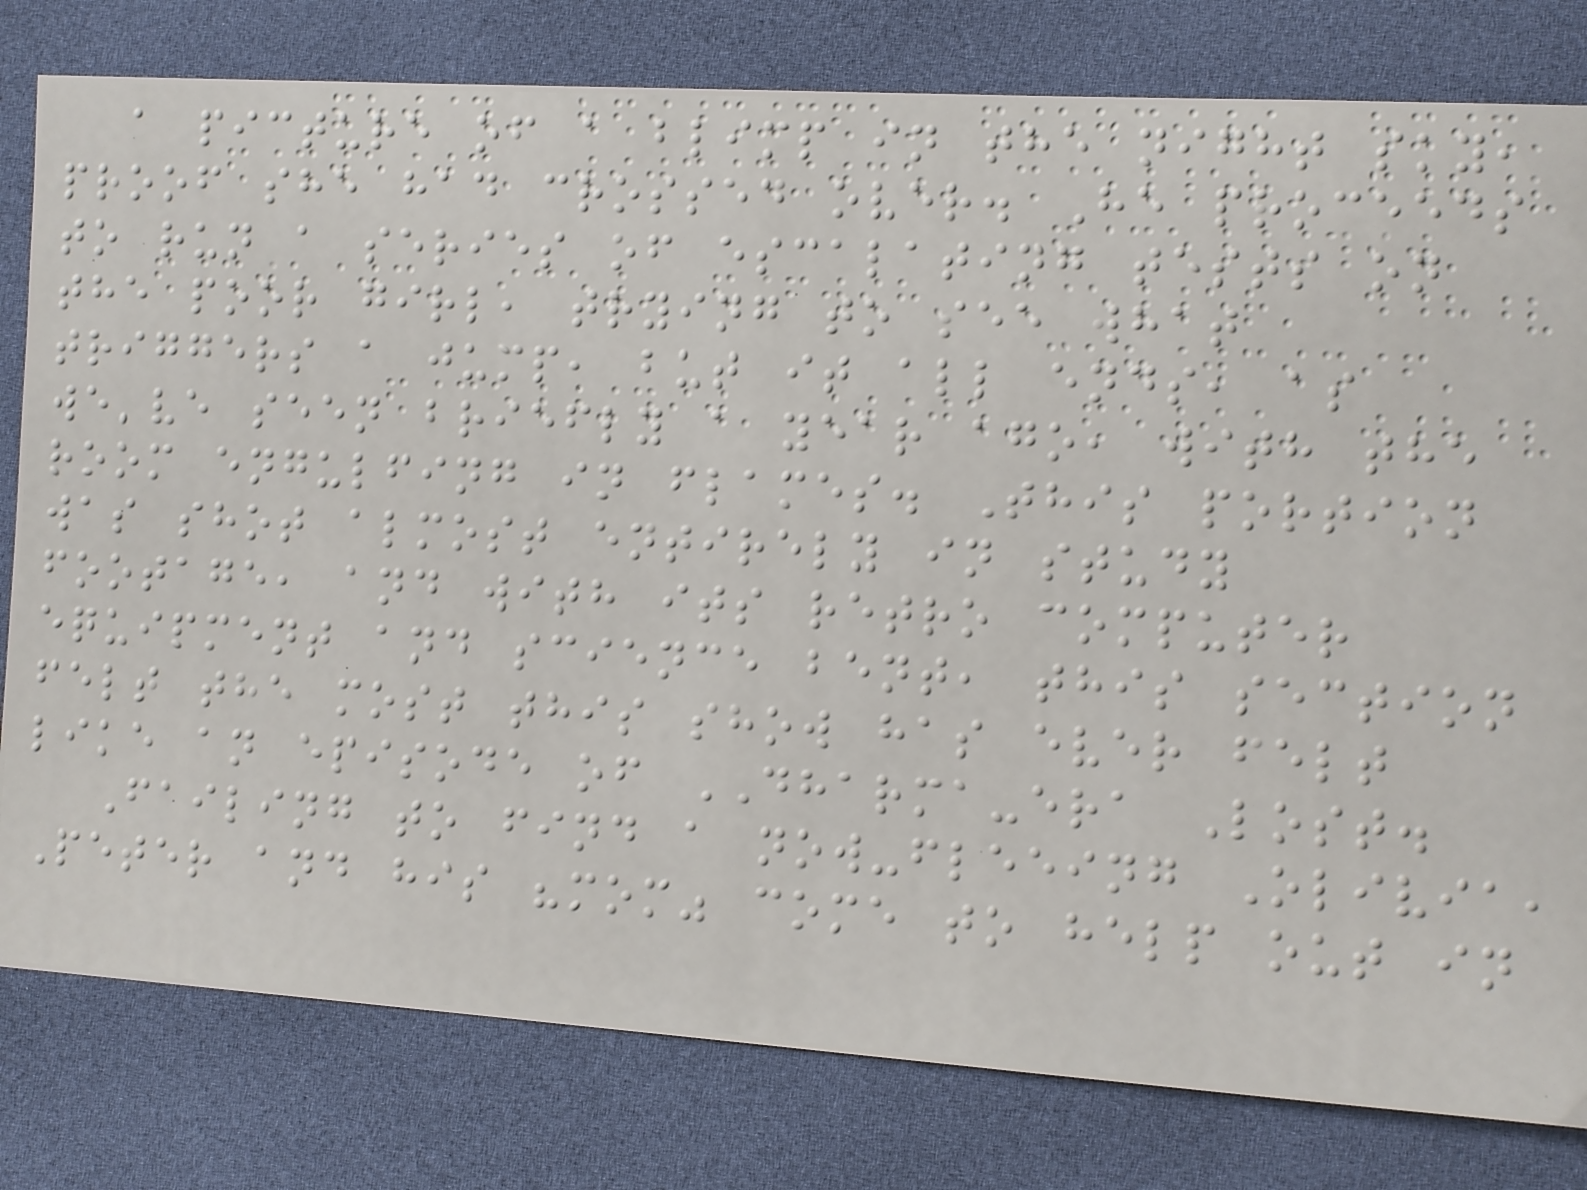a picture of a blimp in the night sky,
proof she had crossed over. He proceeds
to run a series of escalating tests on
the poor girl, trying to see what
triggers a jump, but it all ends, as
we've seen briefly a year ago, with the
room engulfing in flames. This portion
was shot almost entirely in study
footage, and with its retro computer
equipment and science bent, this section
felt the most this show has ever felt
like an episode of DHARMA-era Lost.
Failing to find a now-fleeing Olivia,
Peter and his "mom" come to help out in
